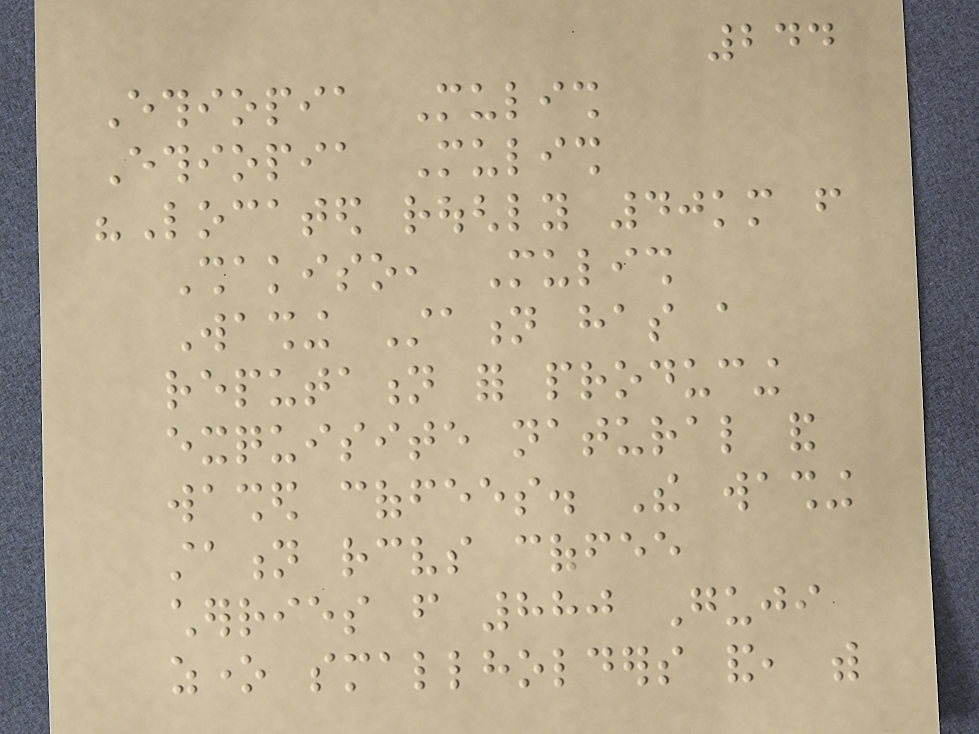244
Ethiopia Mulish
Ethiopia Mulish
"Located roughly 40km from
Shakiso, Mulish
Washing Station has a
reputation for producing
exquisite natural and
washed coffees. The washing
station receives coffee
cherries from 880 Guji
zone smallholders and, with
